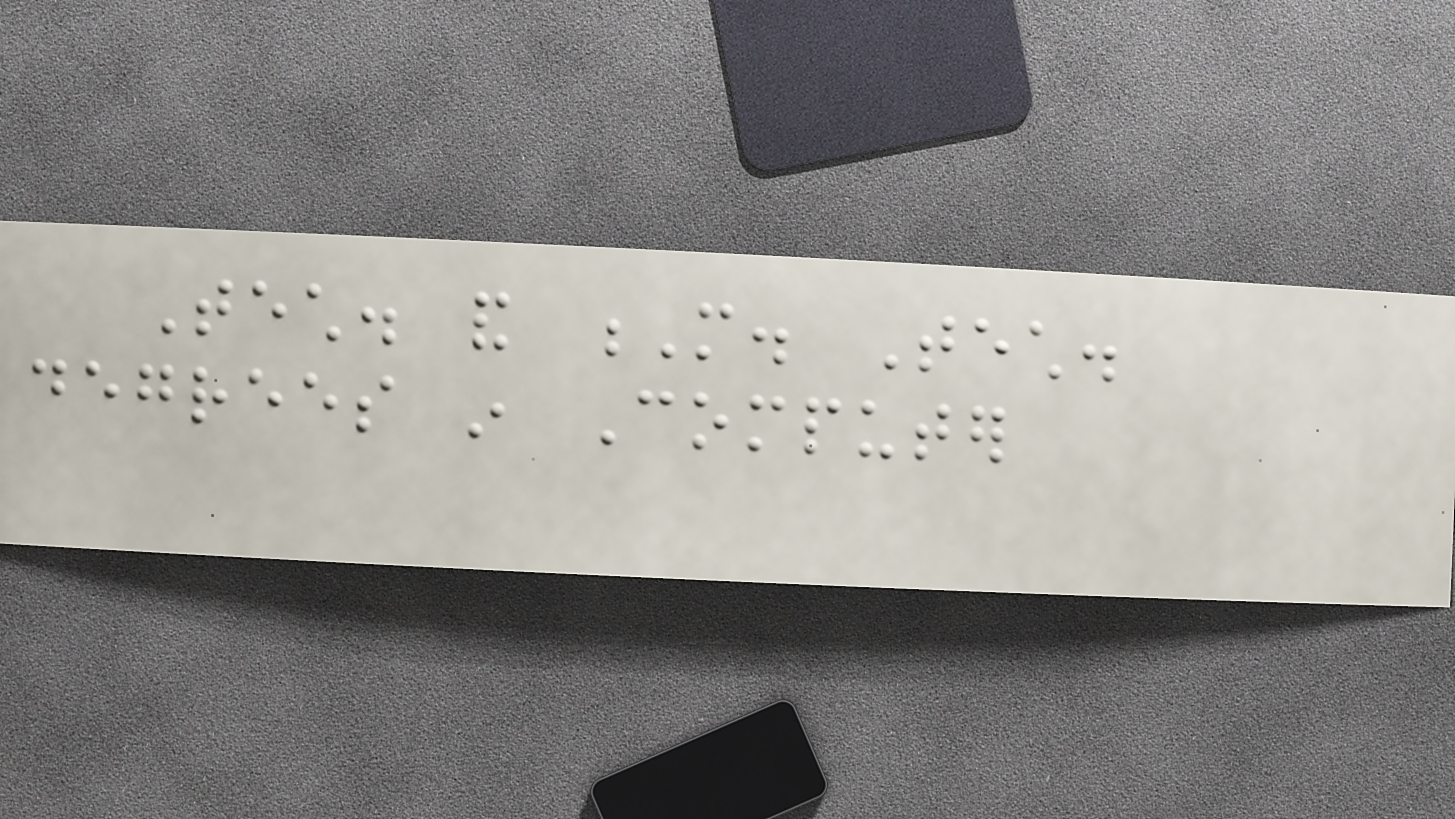Tech. and M. Tech.
degrees in Computer
